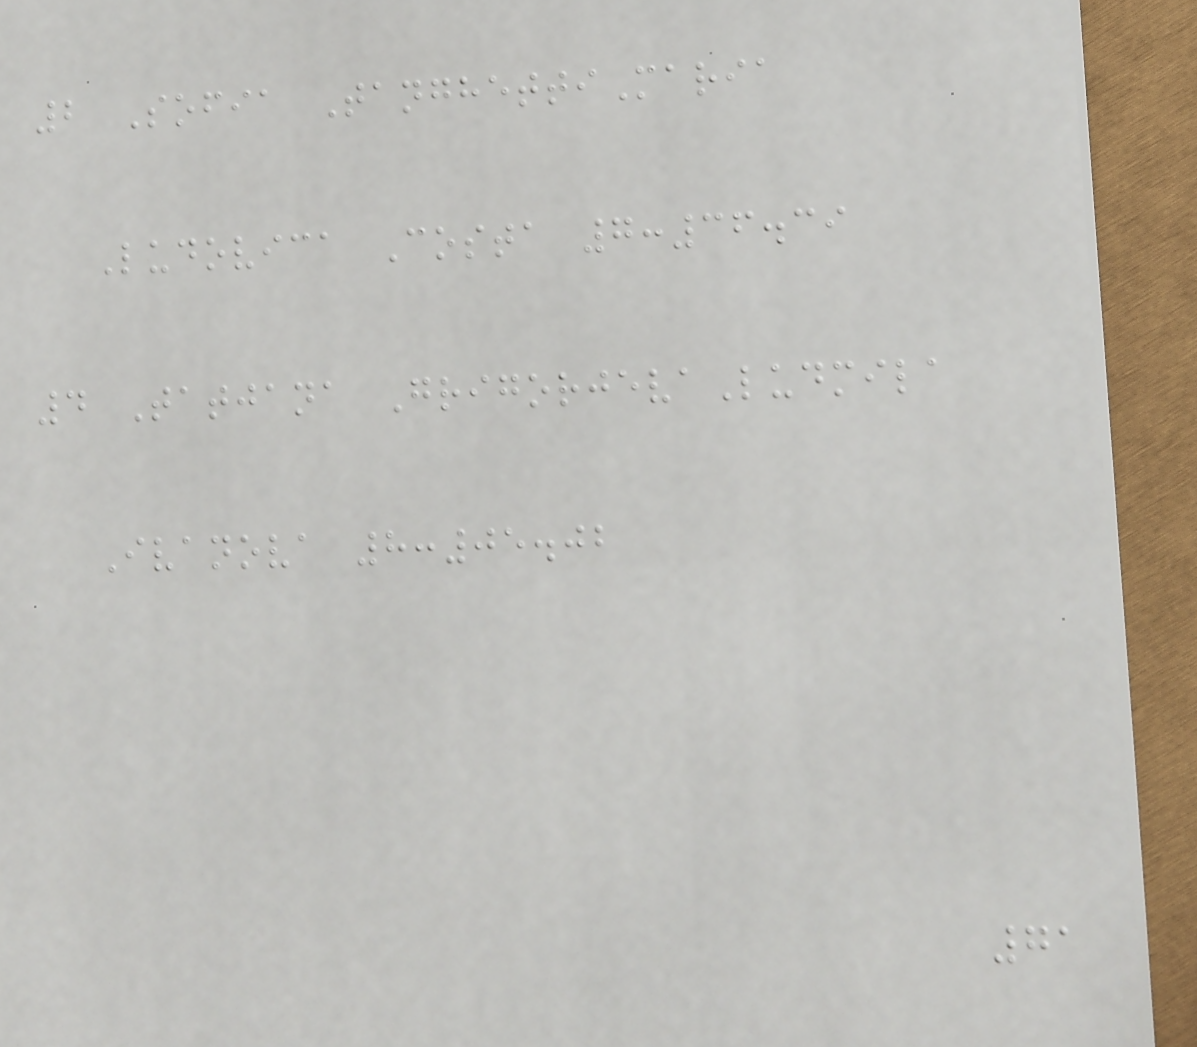2 Sofia TanghettiMaria
Ludovica Costa 7:36.39
4 Tatjana GrigorjevaLudmila
Ivanova 8:05.02
71
